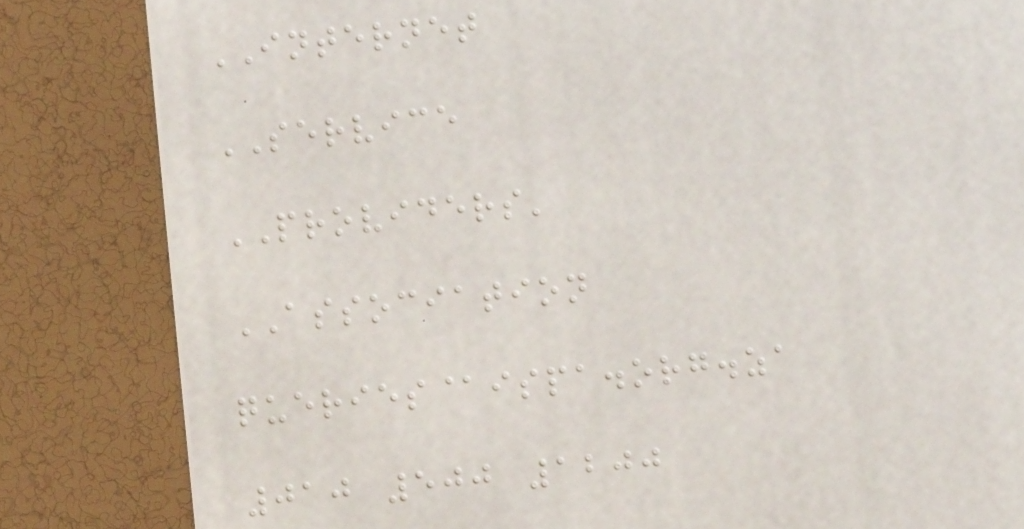INTERNET
SERVICE
PROVIDERS'
ASSOCIATION
queries@ispa.org.za
010 500 1200
